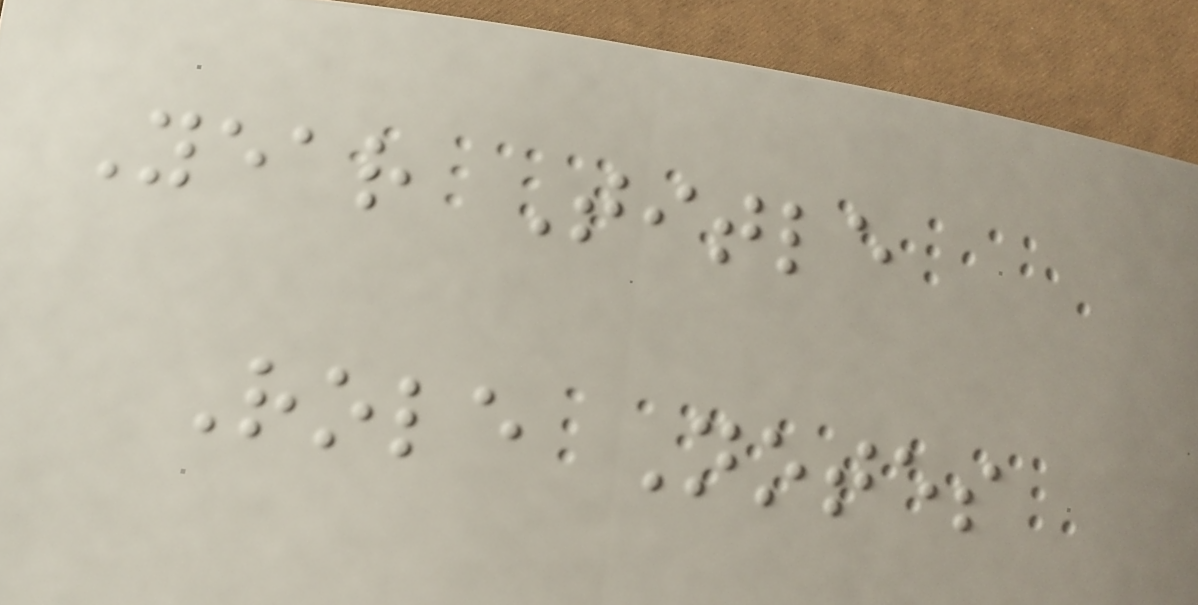Year Title
Role Notes
